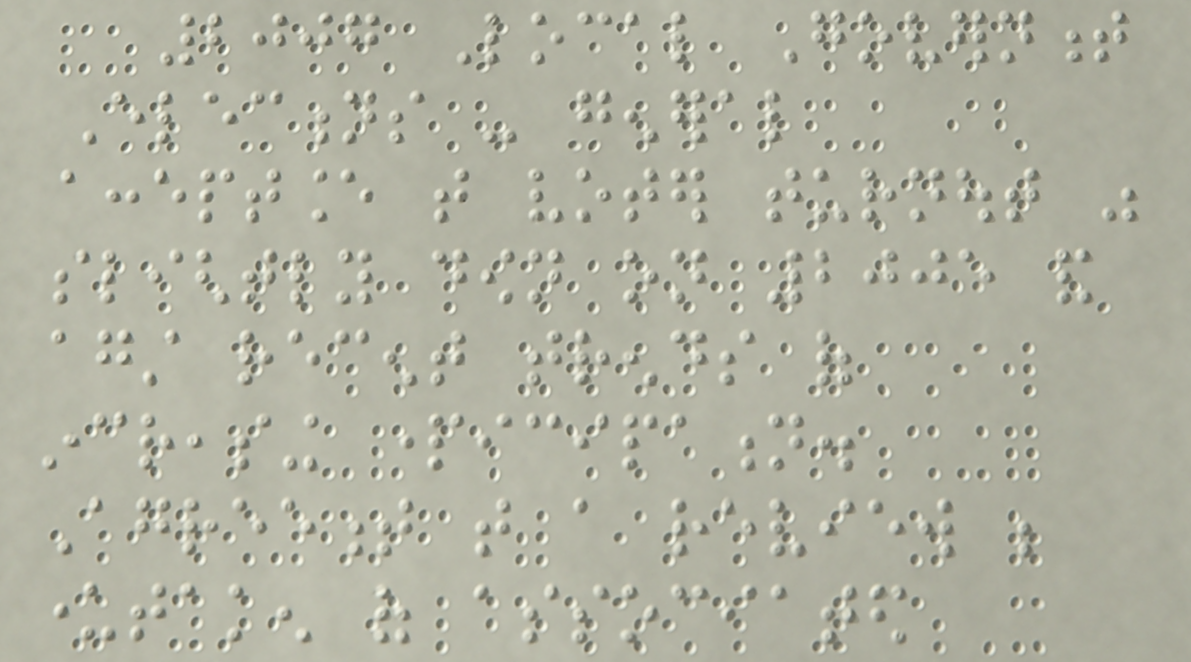2007 Local Government
Elections - general
acceptance that voter turnout was
slightly down on 2005 and
against recent trends of
increasing participation.
Agreement that a review be
undertaken of associated
